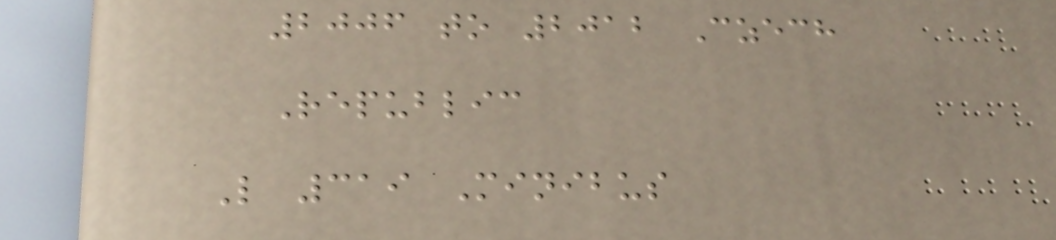2006 to 2012 Czech
Republic
L 319 Minibus
